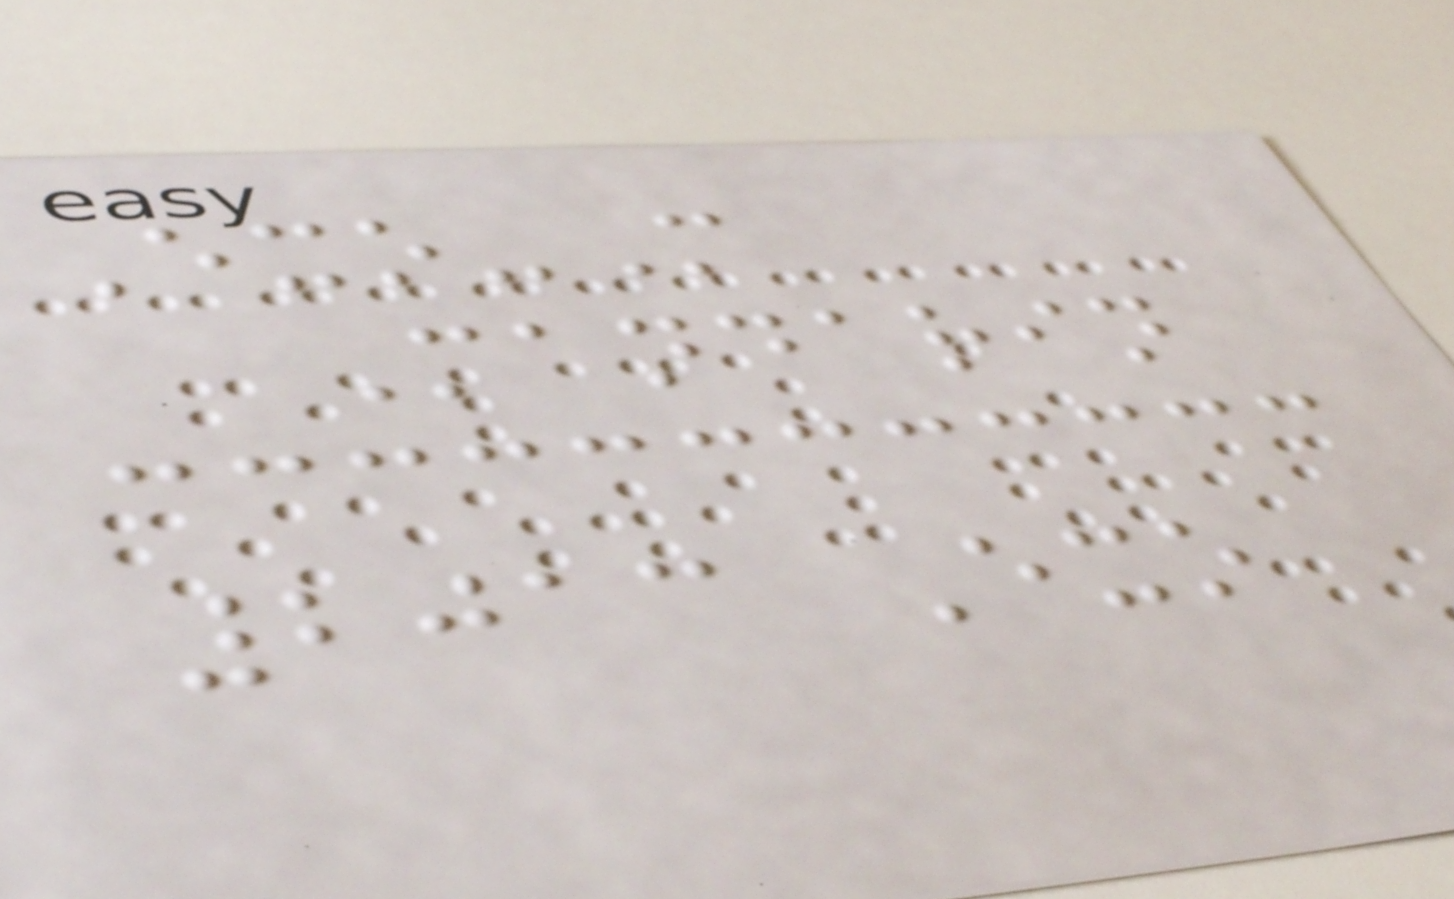Exo-M
Mandarin
2013 Exo
